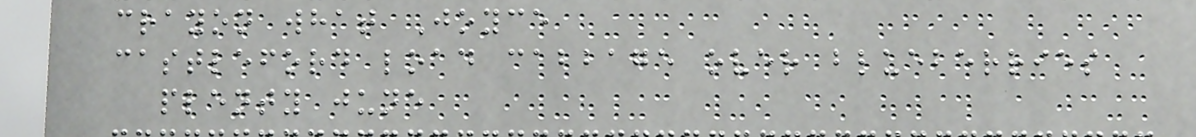crayon what Joyce
castleford load cabbage over blueberries
plenty june
